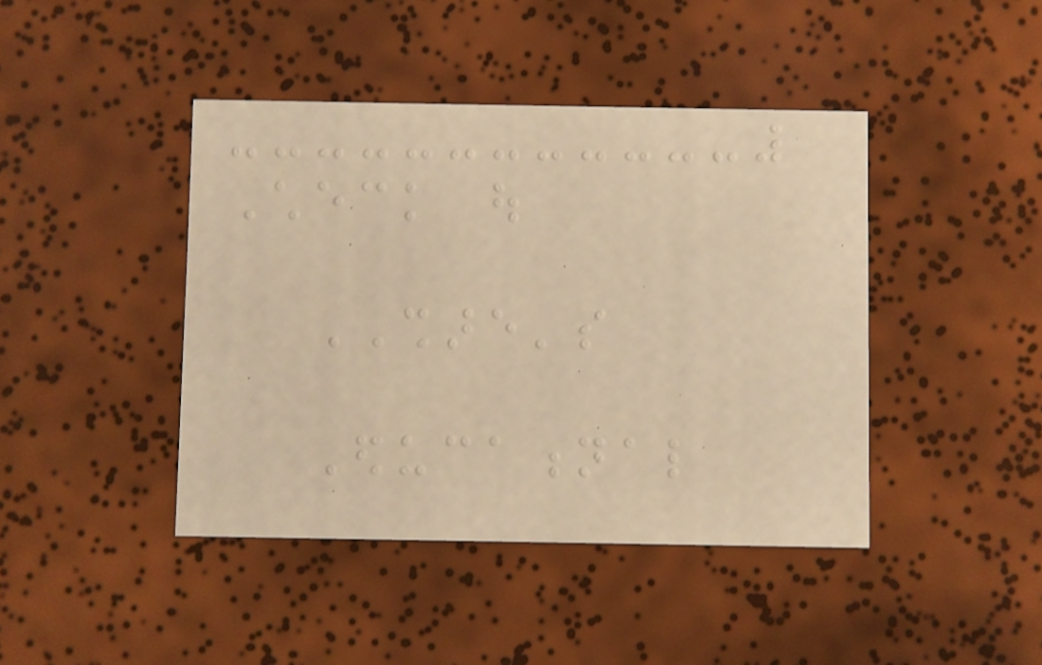Check out
SHARE's
Educational
